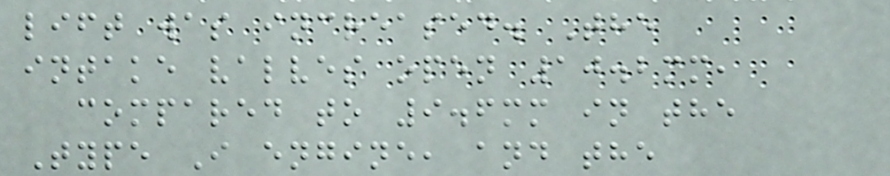lift was increased. The
intake valves open 10.2mm,
compared to 9.6mm in the
Type I engine, and the
